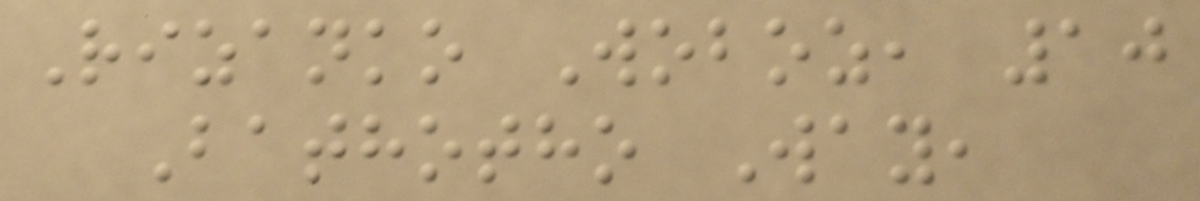Rizanko Woboz, 10
Bathotho Way,
